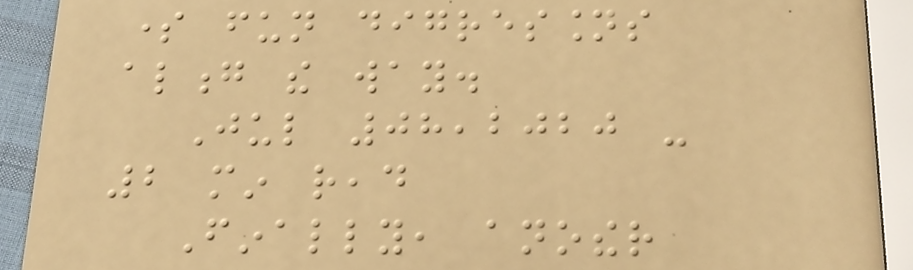some fun digressions
along the way.
Jul 08,2020 -
2 min read
Finally, another
